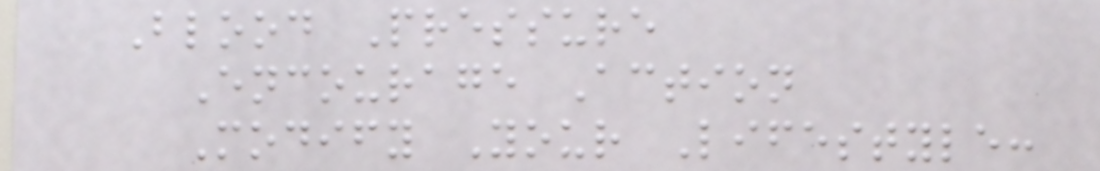Blood Pressure
Encourage Action
Modify Your Lifestyle:
